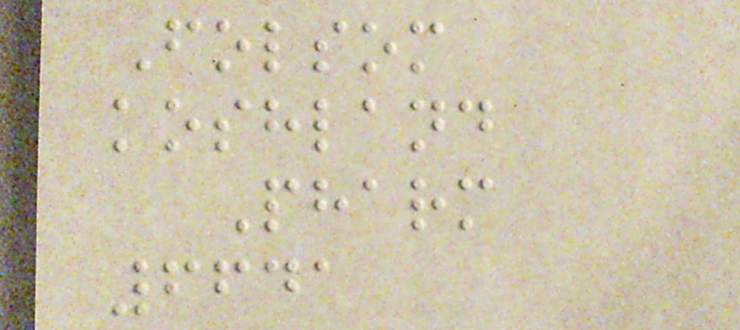Folsom
koshland
Pharm
6641
